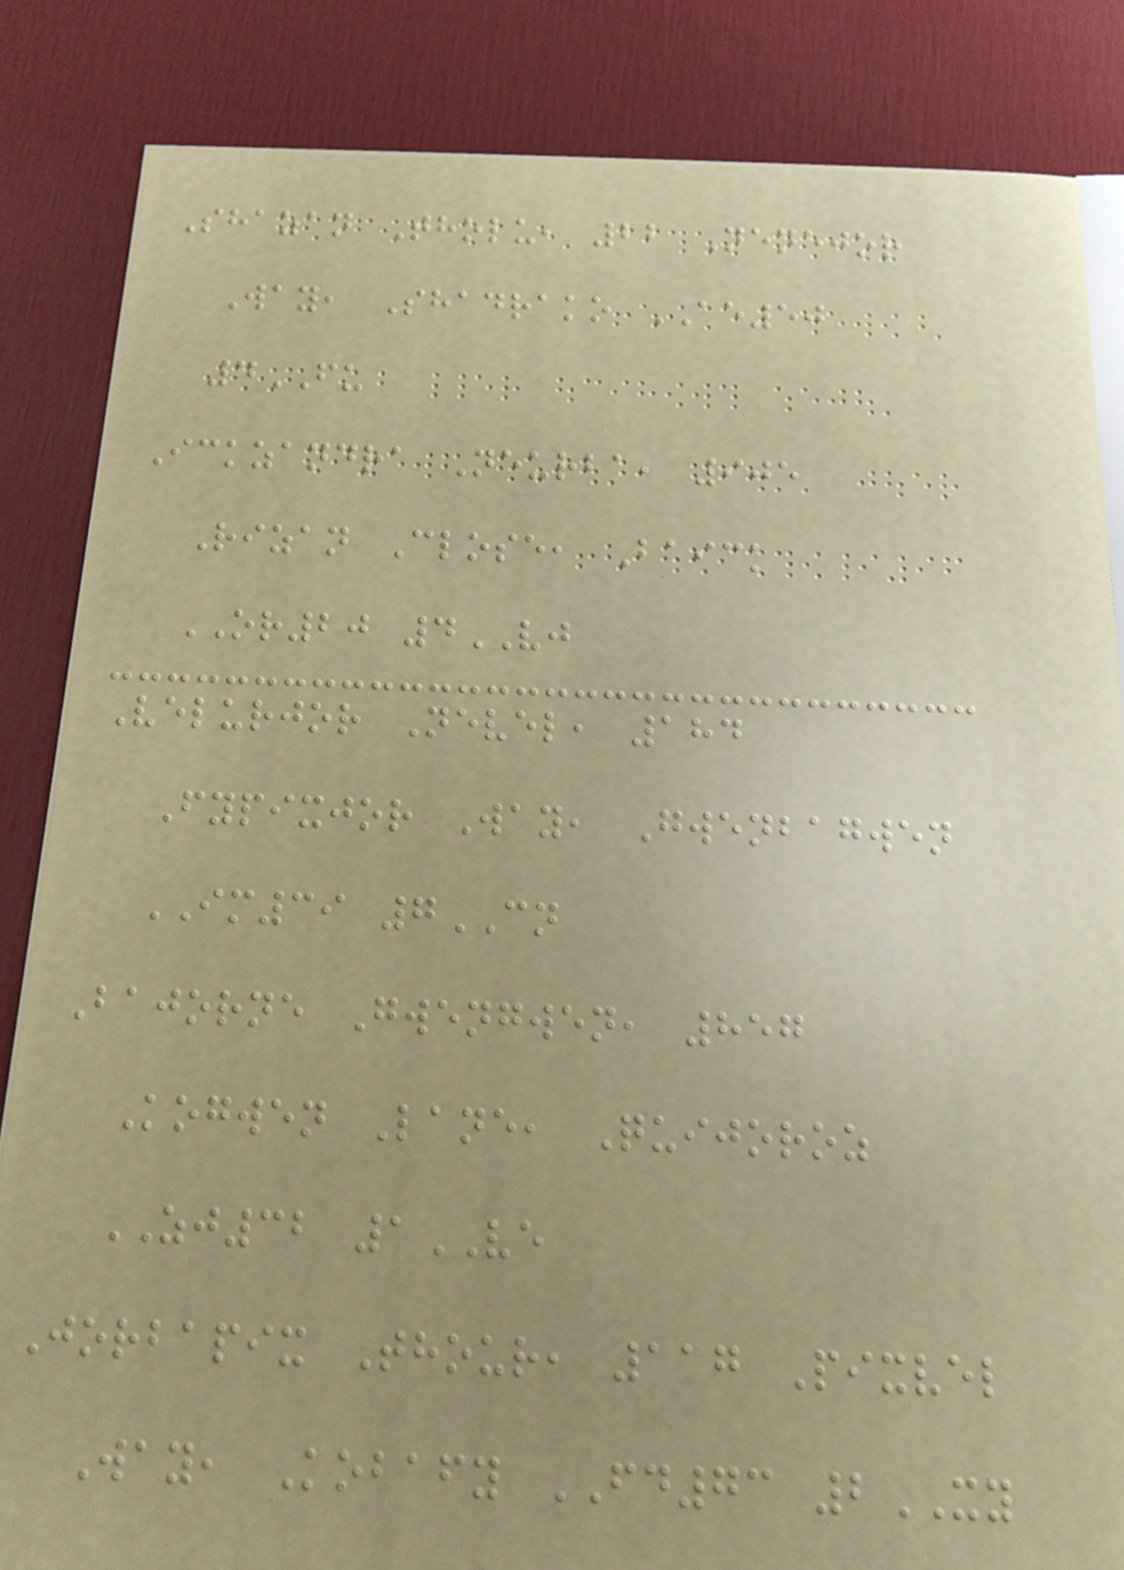Shazan Tholu, 22 Nenejor
Way, Shadrako AE50
4FU
Ickzandra Neurba, 905
Rizan Close, Baick
OR20 4VJ
Velurjor Nevel, 184
Fypixjor Way, Gwenbagwen
IM39 7CN
Bajorne Gwengwen, 857
Kogwen Lane, Quijoroz
ZJ32 1VE
Jorbapix Thour, 117 Pixvel
Way, Kobafy FD73 2XY
